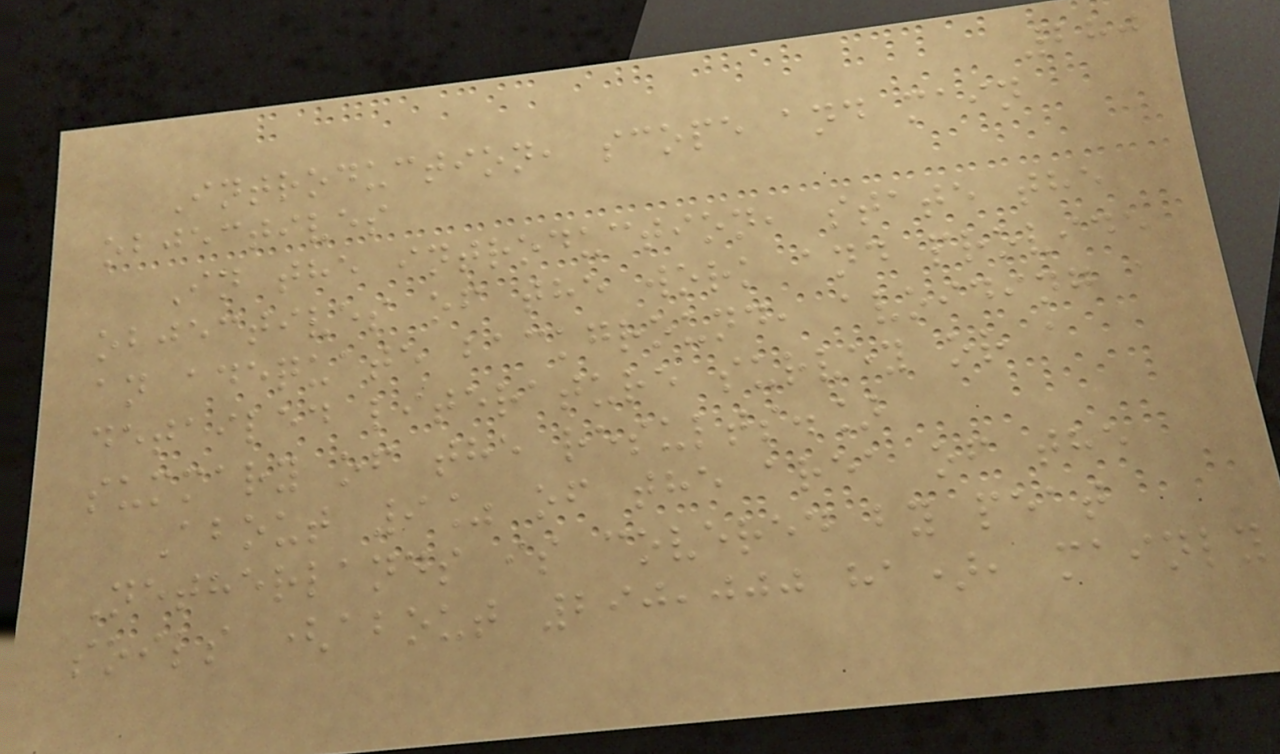280
Introduction, scope and main
objectives
In the introduction, state the
objectives of the work and provide
an adequate background, avoiding a
detailed literature survey or a
summary of the results.]
About 9% of the area of the
Netherlands is covered by peat
soils (about 290,000 ha), mainly
